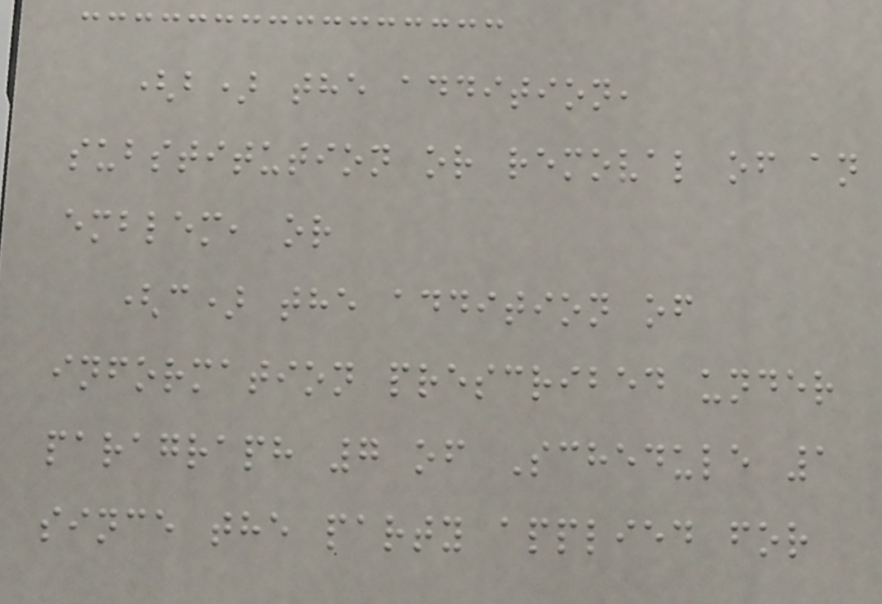(b) the addition,
substitution or removal of an
emblem, or
(c) the addition of
information prescribed under
paragraph 7 of Schedule 1
since the party applied for
